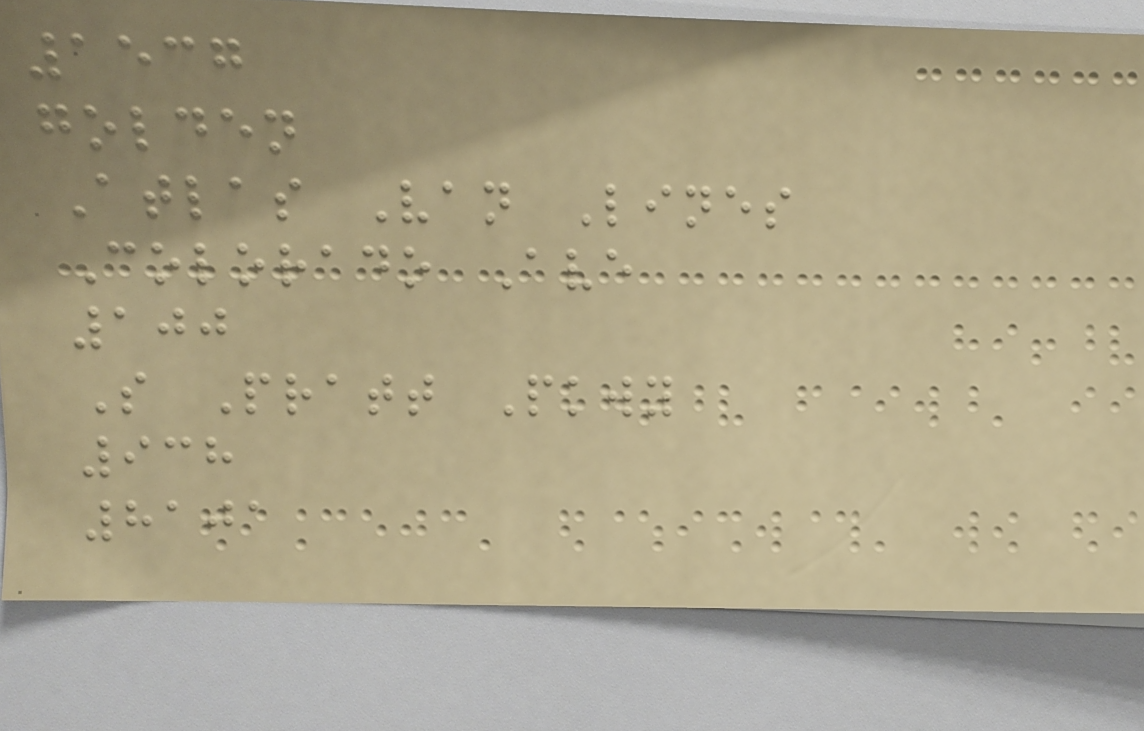1537
golden
Atlas Van Lines
Colorado Ave
100
S Pratt Pkwy
938
8101
